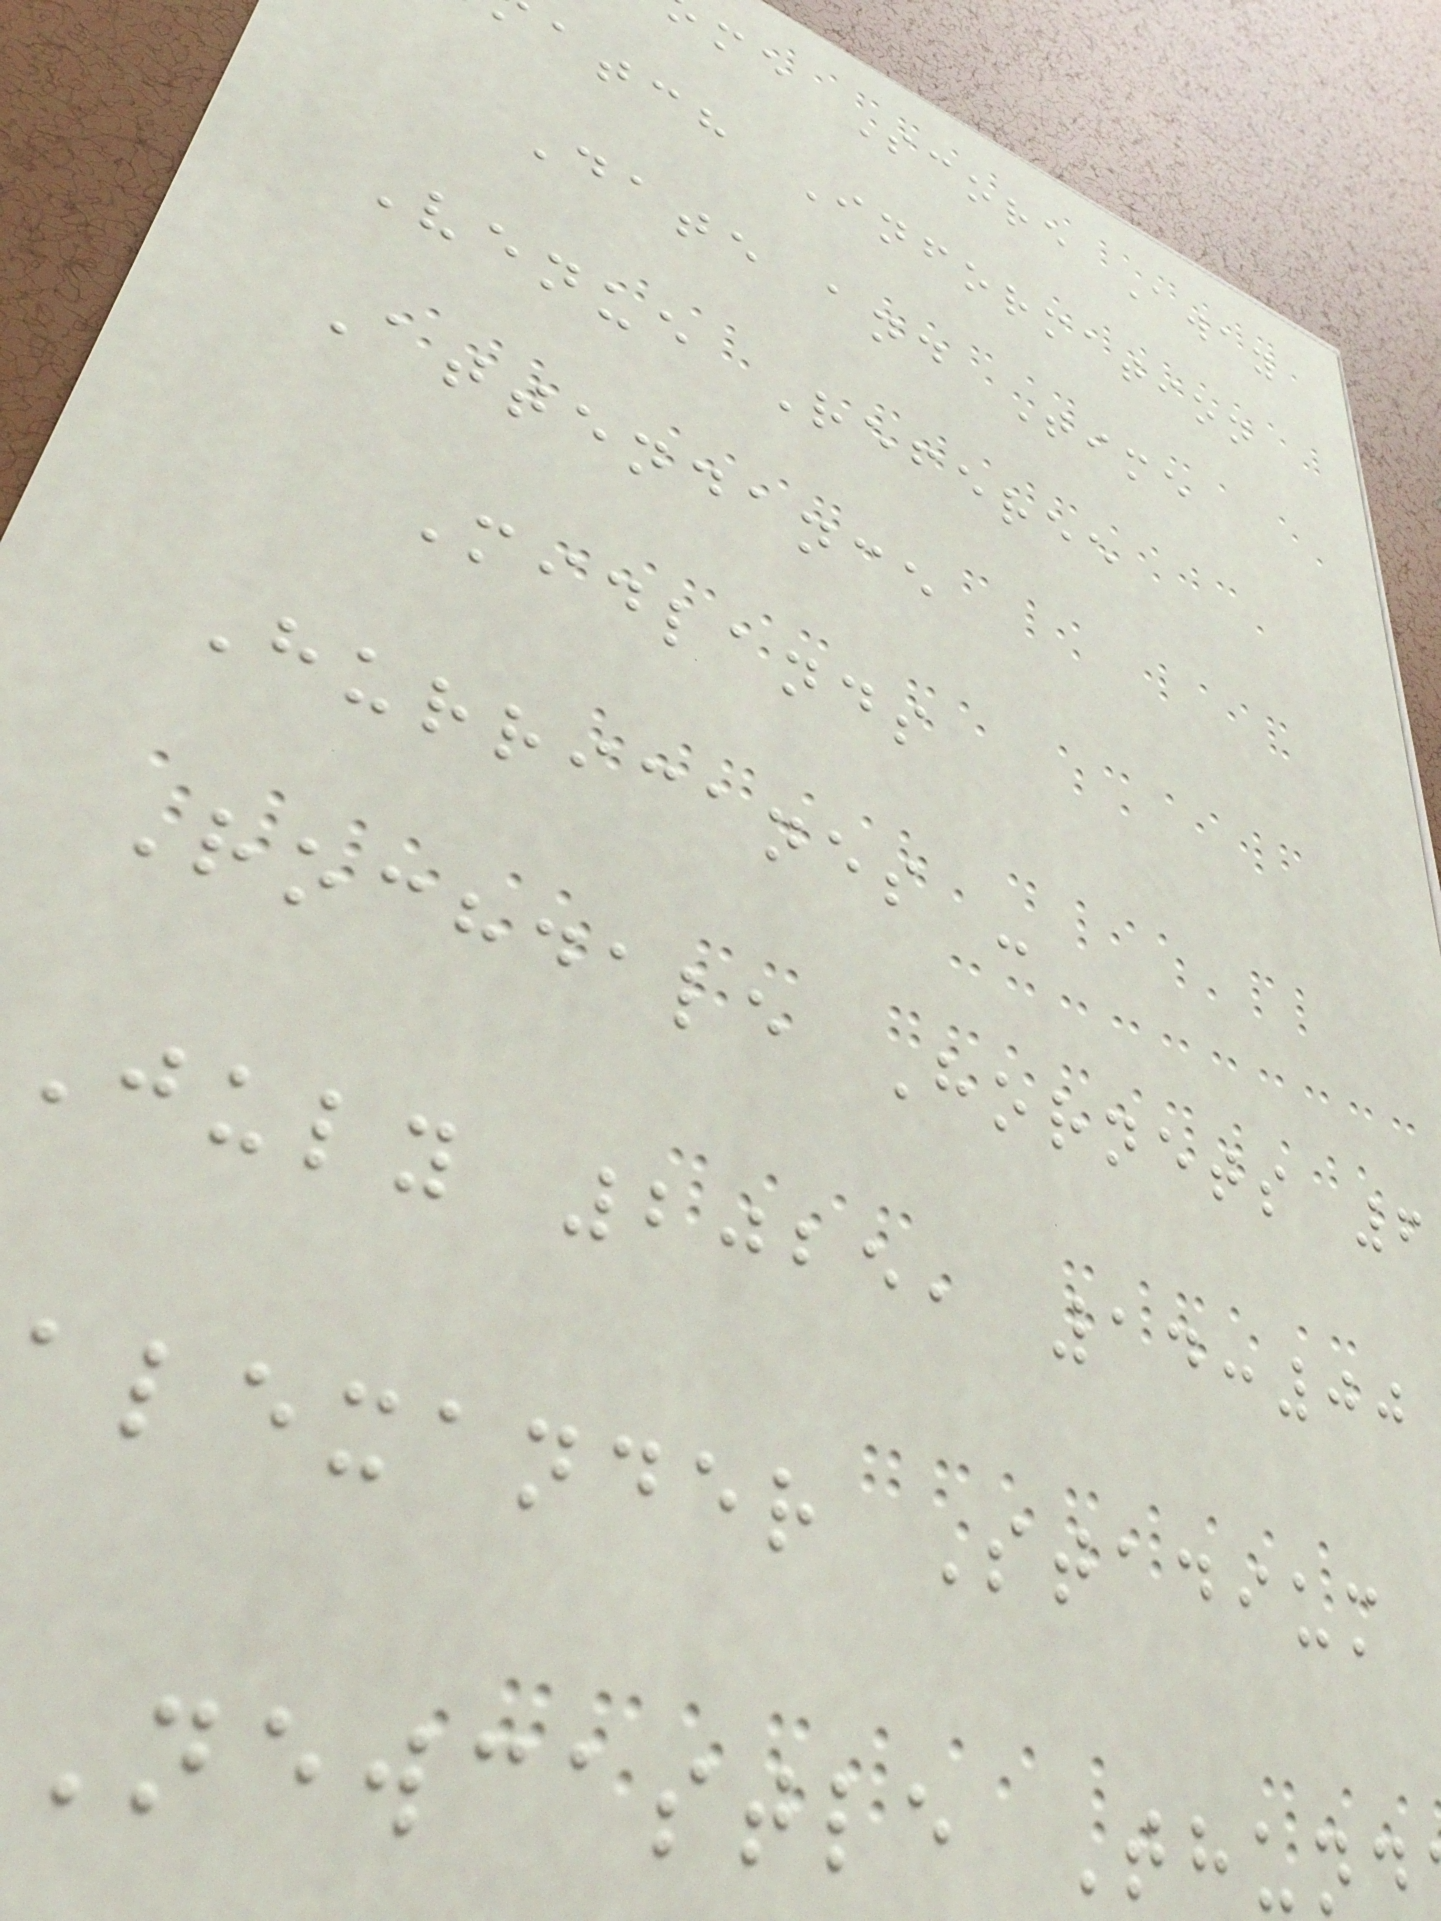me Score Away
atch Information
Date and Time
Venue Referee
Attendance
Midlands
Hurricanes -
Rochdale Hornets 6
July 2025, 14:00
alexander Stadium
Newcastle Thund
